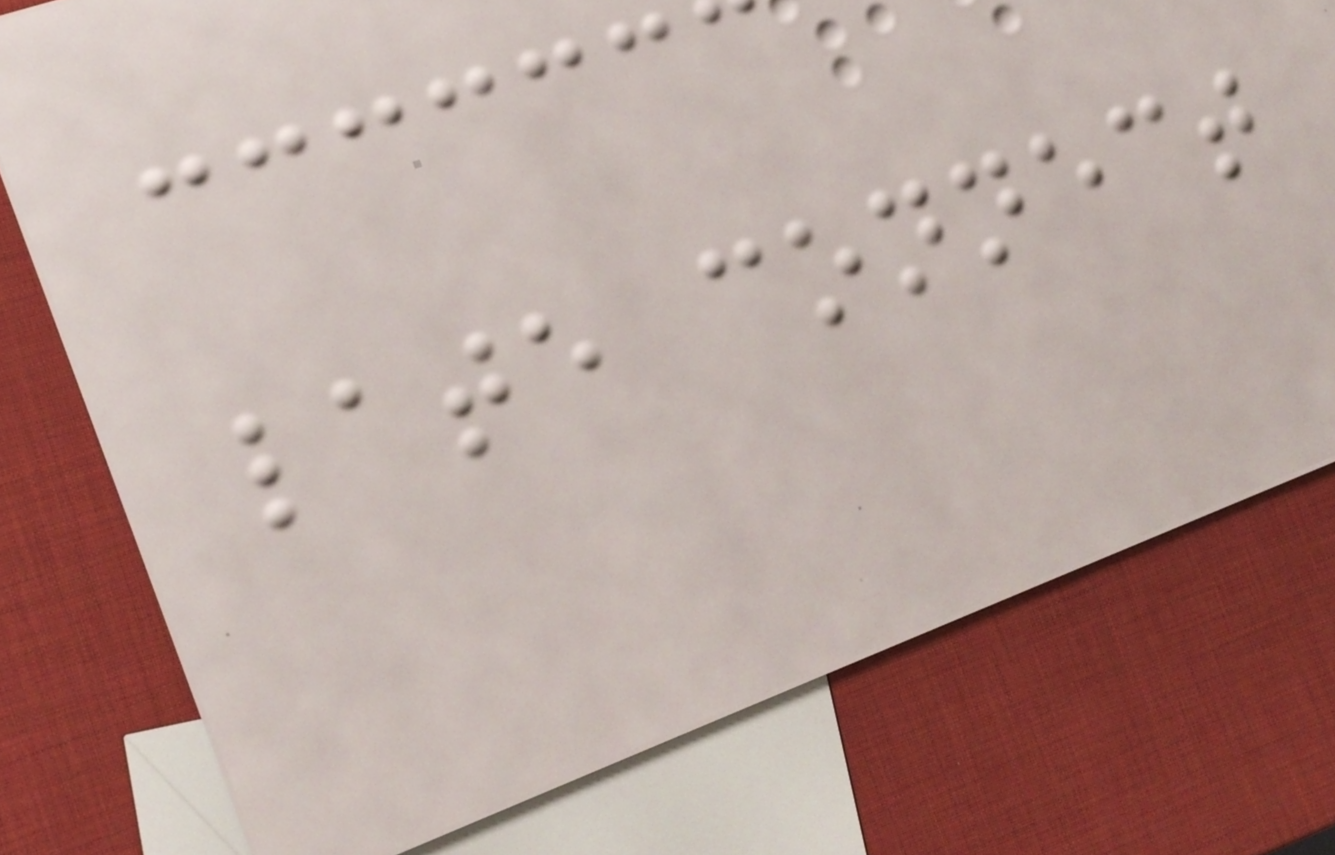late connect
